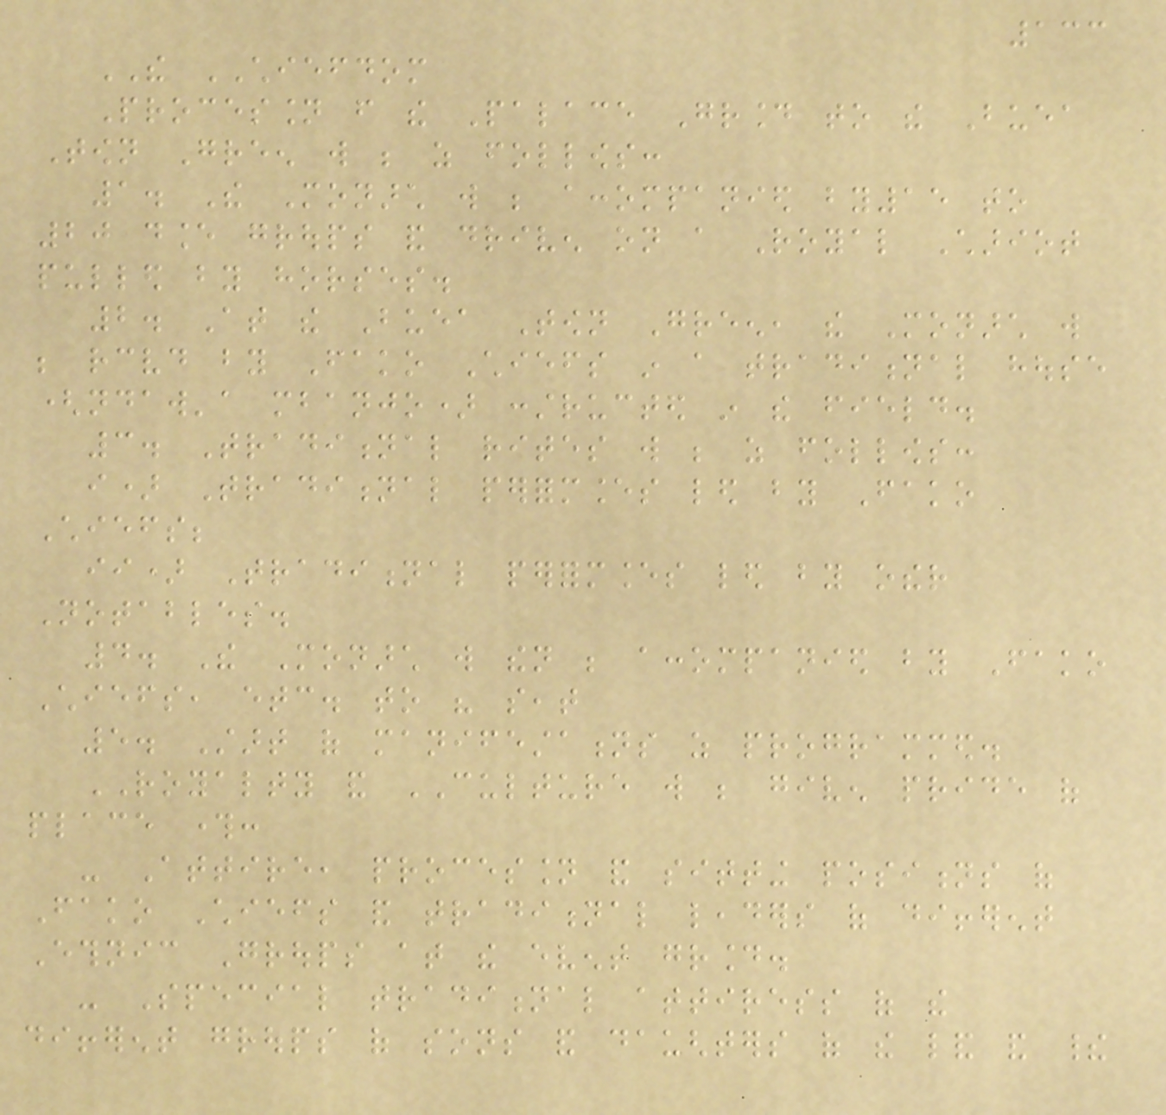133
THE CHIEFDOM
Procession from the Palace Ground to the Buea
Town Green will be as follows:
1. The Monarch will be accompanied by15 to
20 dance groups and driven on a Royal Chariot
pulled by horses.
2. At the Buea Town Green, the Monarch will
be received by Fako Chiefs in a traditional house
(ndaw'a mbanjo) constructed in the field.
3. Traditional rites will be as follows:
i) Traditional performances led by Fako
Chiefs;
ii) Traditional performances led by other
Notables.
4. The Monarch will then be accompanied by Fako
Chiefs, etc. to his seat
5. Start of manifestations as programmed.
ROYALTY and CULTURE will be given pride of
place through:
- Attire, procession and sitting positions of
Fako Chiefs and traditional leaders of different
Ethnic Groups at the event ground.
- Special traditional attiress of the
different groups of sons and daughters of the land and their
